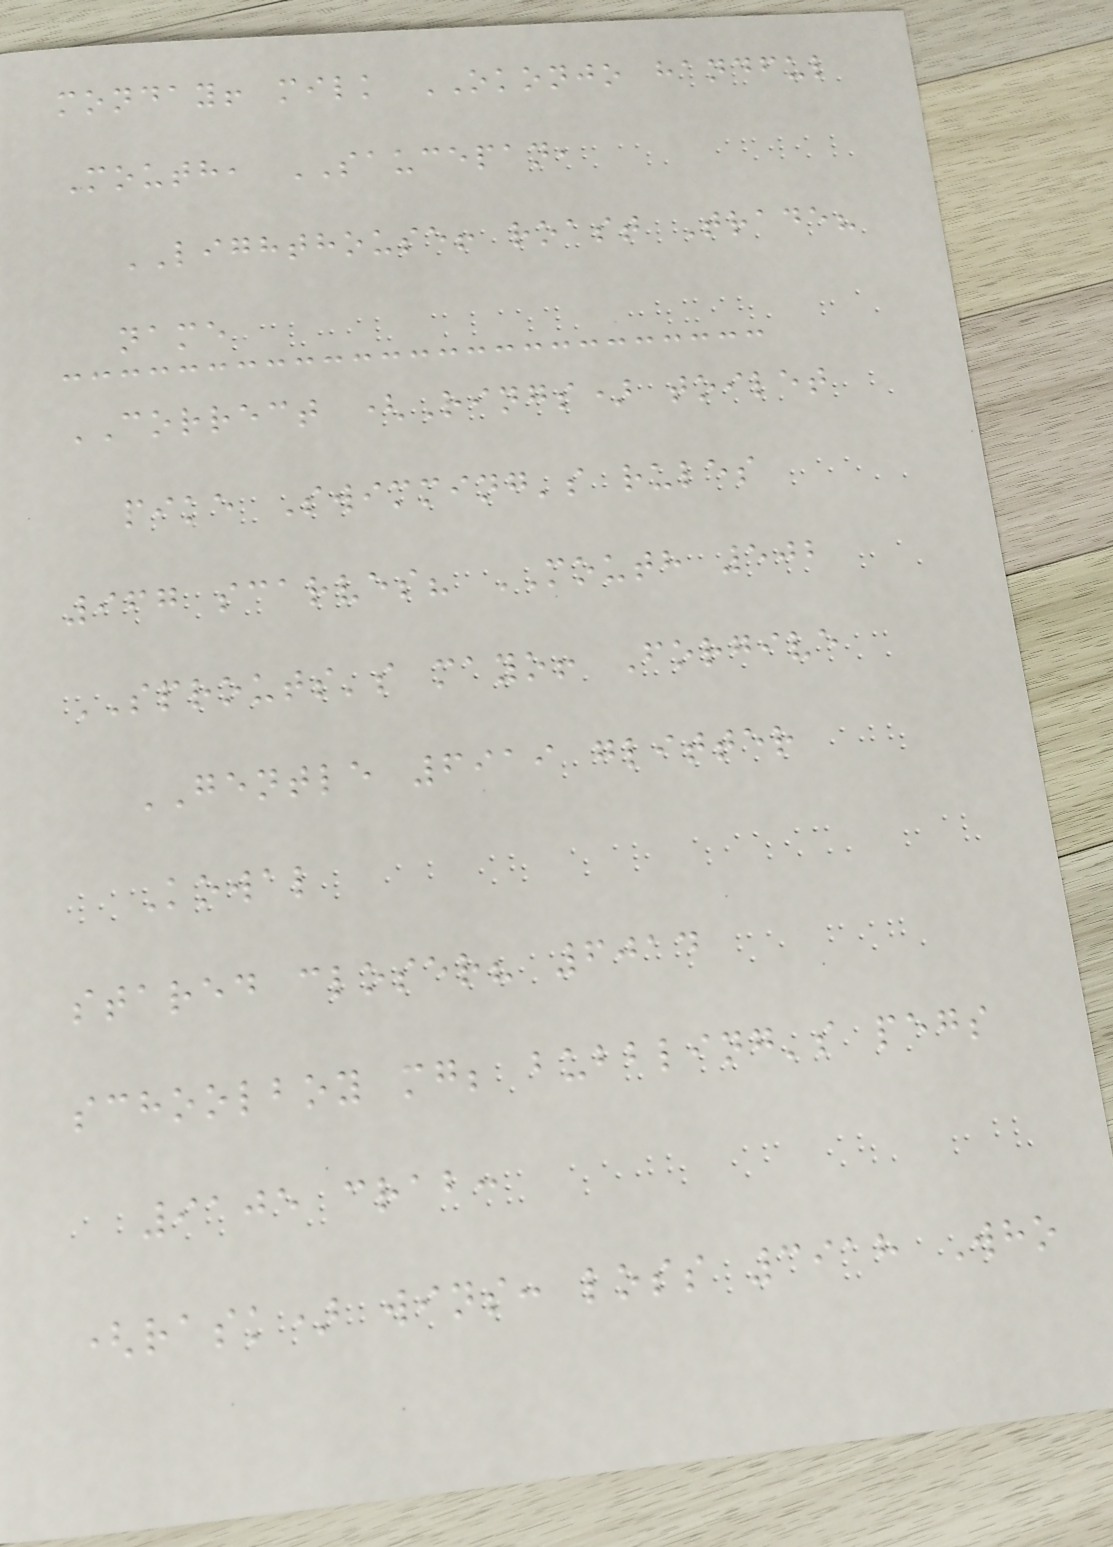monday! milk OKONJO handful
Mouth, SAUCEPAN,
LIGHTHOUSE! roast Trade?
name
CORRECT (Rings) toilet
pike Swimming's rules
967 scarves? MOUTH 502
SPROUTS's mayo! Forgive
GENTLE 6919 glitter
Kowal
stared closer? 6014
schoolboy mg; bubbling's pegs
9105 crab:
(rask) wins: loss 3918 Who
